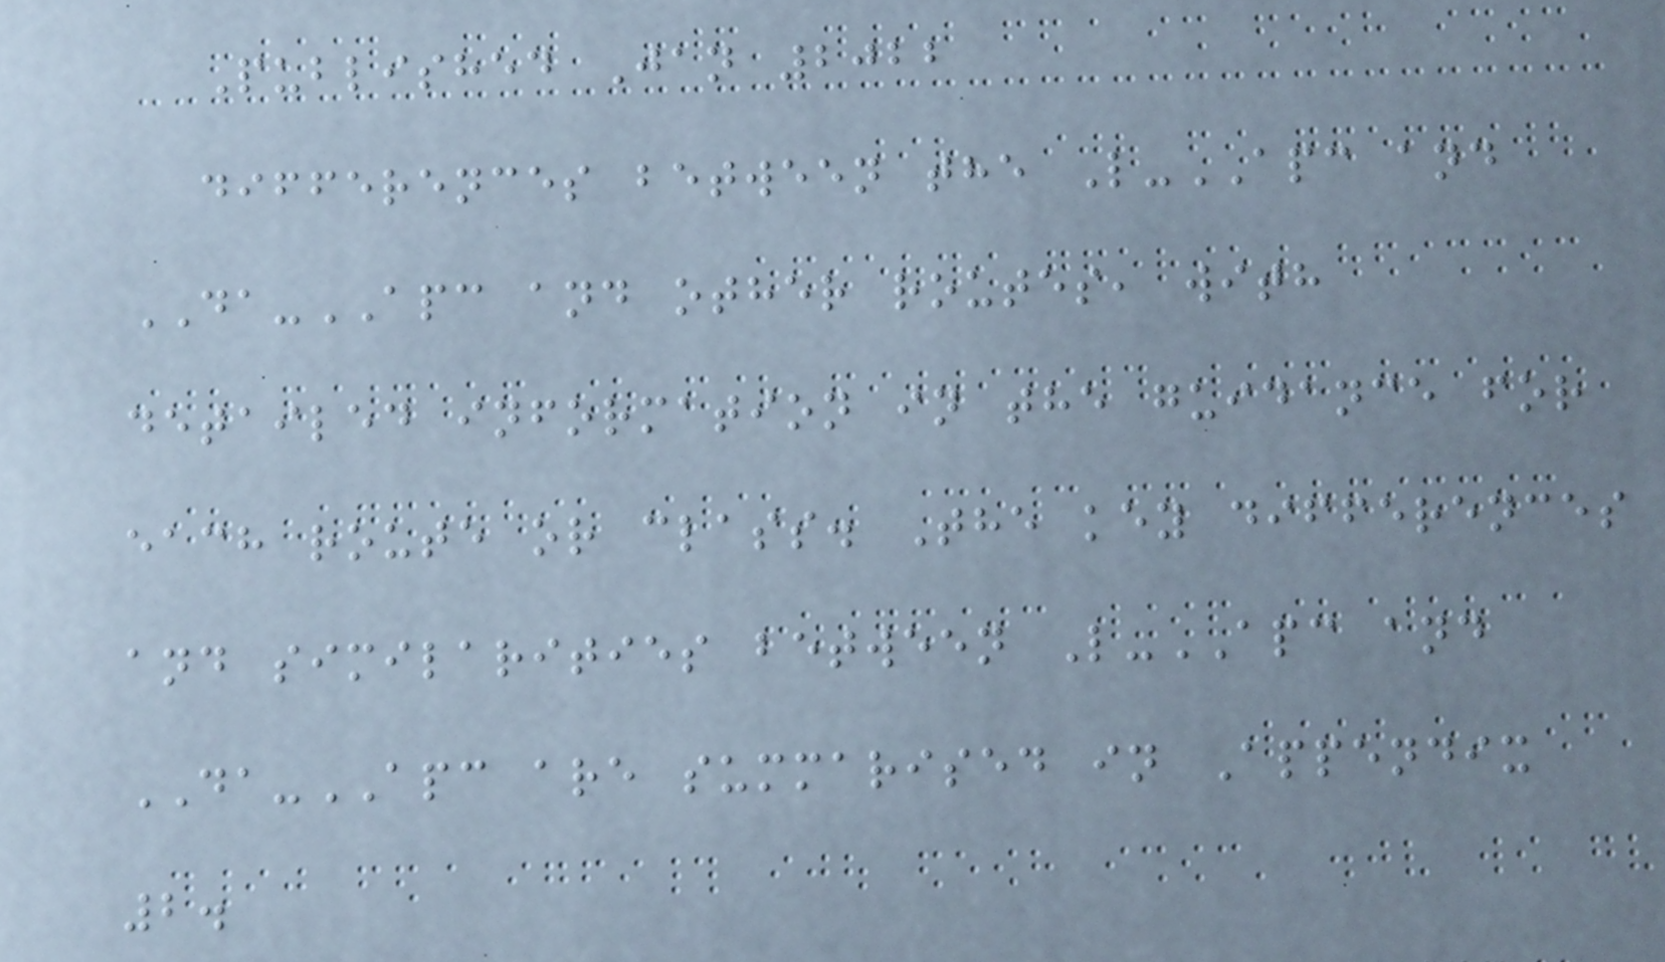Published Jan 2022
differences between the L-APC and
DA-APC and other routes, with
detailed information in the guidance for
each route or class. The key differences
and similarities between L-APC and
DA-APC are summarised in Appendix
2.
